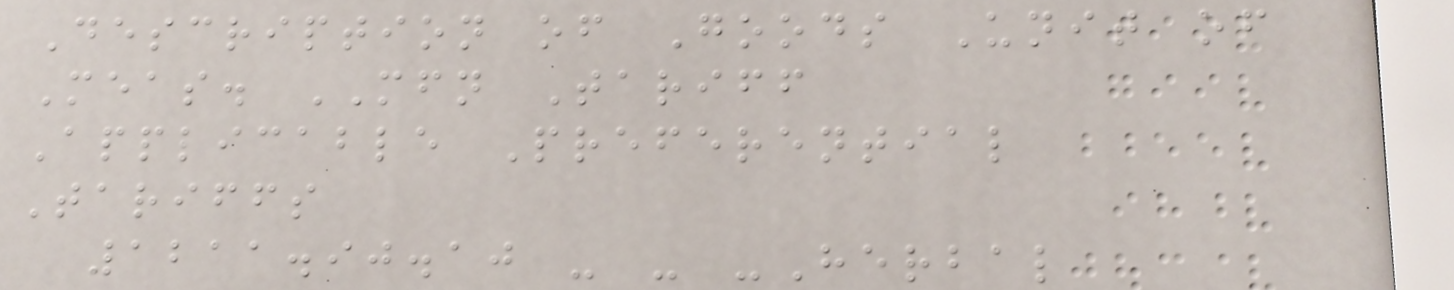Description of Goods Unit of
Meas. MFN Tariff
Applicable Preferential
Tariffs
1211.90.10 - - -Herbal
